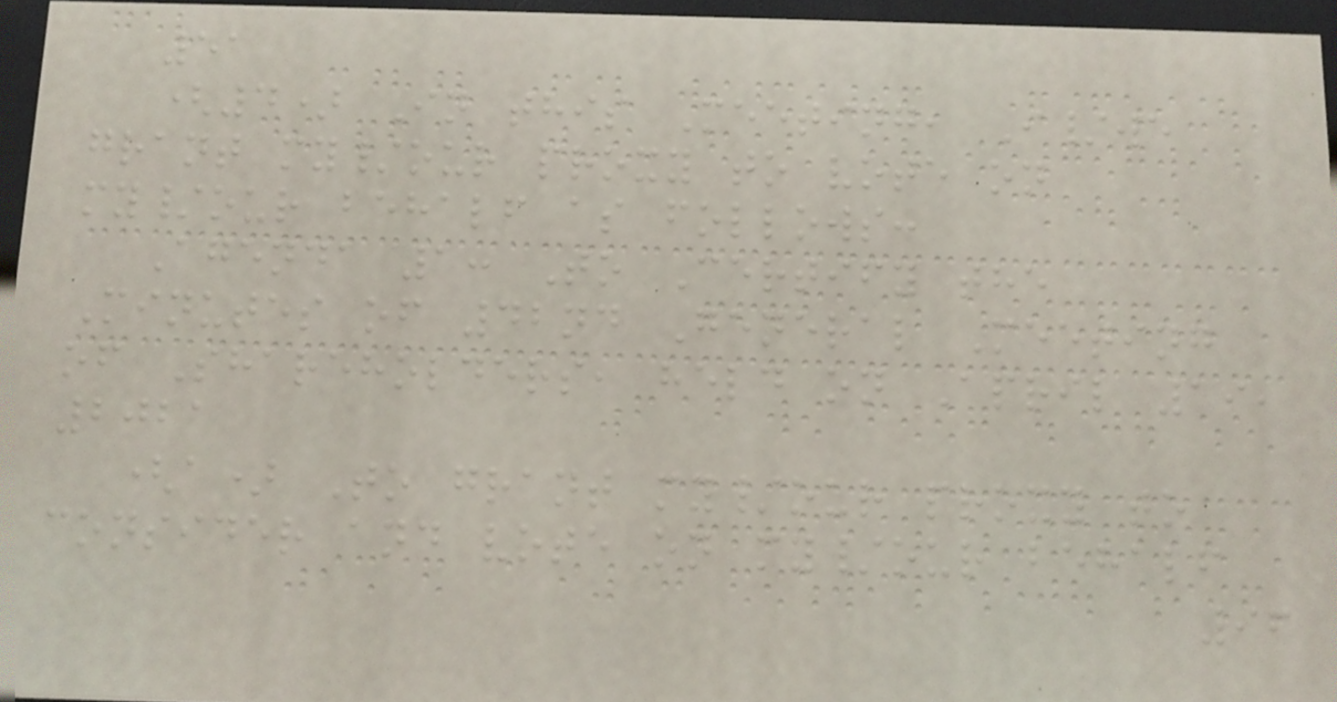51
(4) In this Meeting, I/we
grant my/our proxy to vote on
my/our behalf as follows:
Agenda 1: To Certify the
Minutes of 42nd General Meeting
of Shareholders, held on April 19,
2021
(a) To grant my/our proxy to
consider and vote on my/our behalf
96
